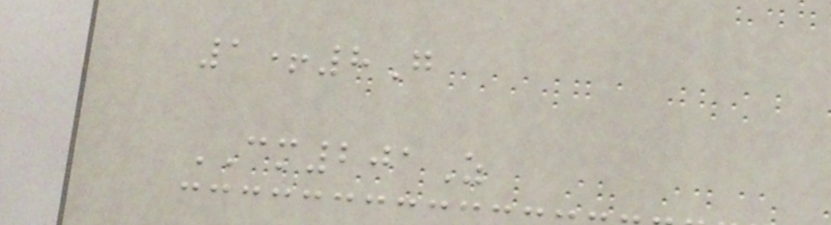1+8G
CM201Z
